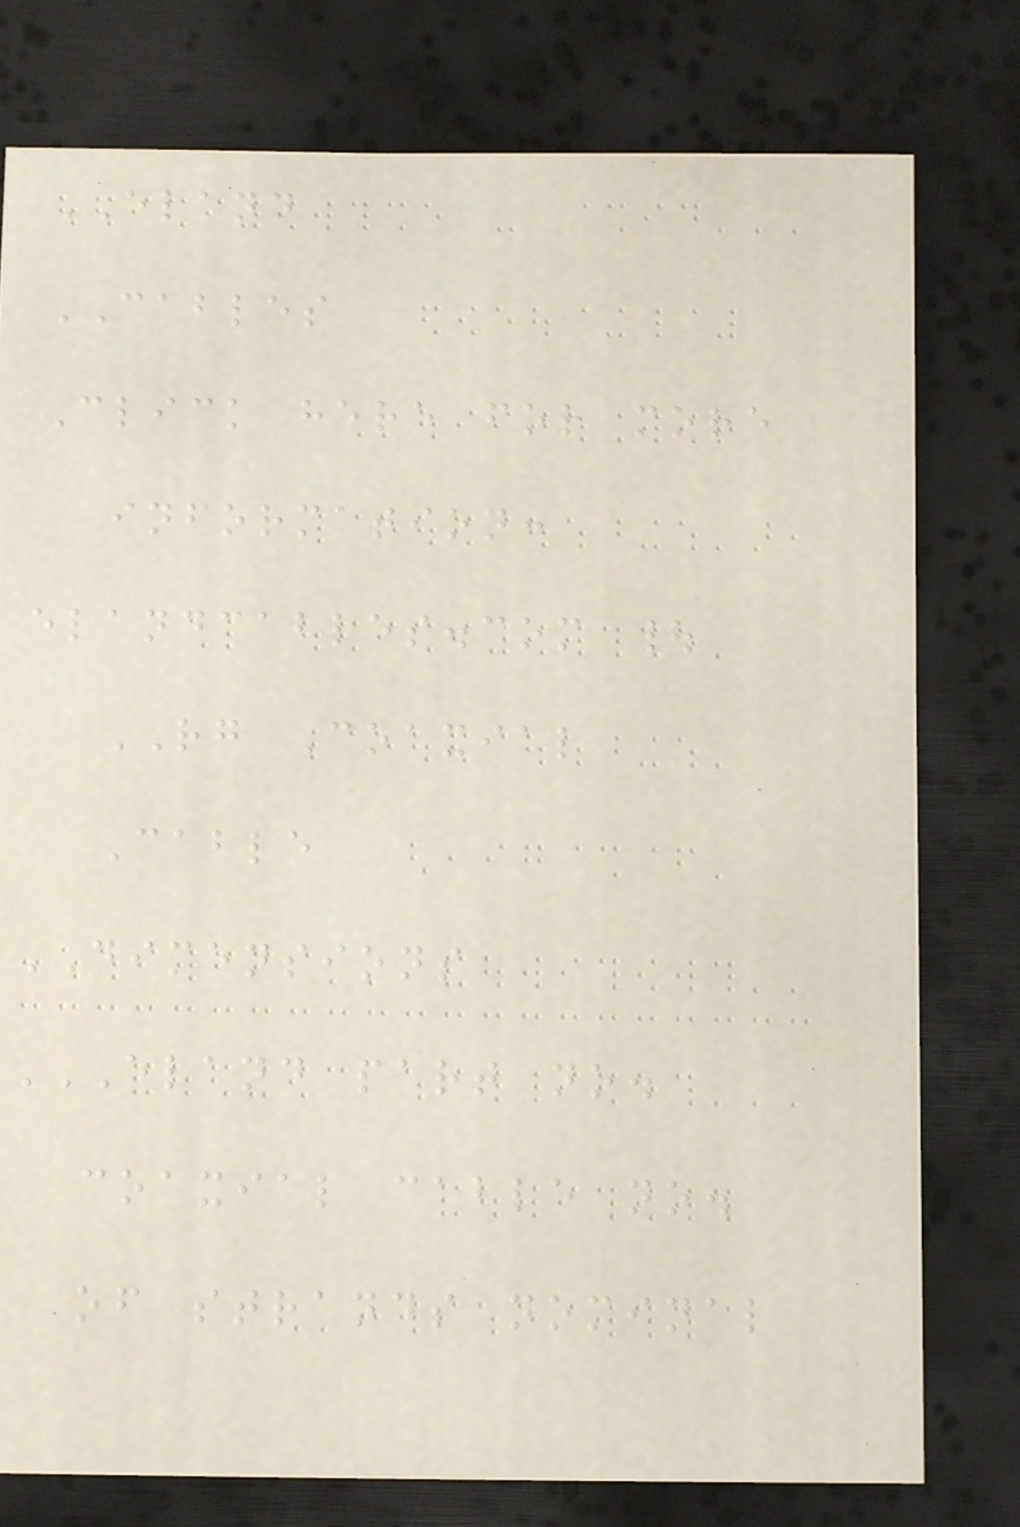ELAND
CABLES
Click here for more
information:
elandcables.com |
RG Coaxial
Cable
DIMENSIONS
ELAND PART NO.
COAXIAL CABLE NO.
OF STRANDS NOMINAL
